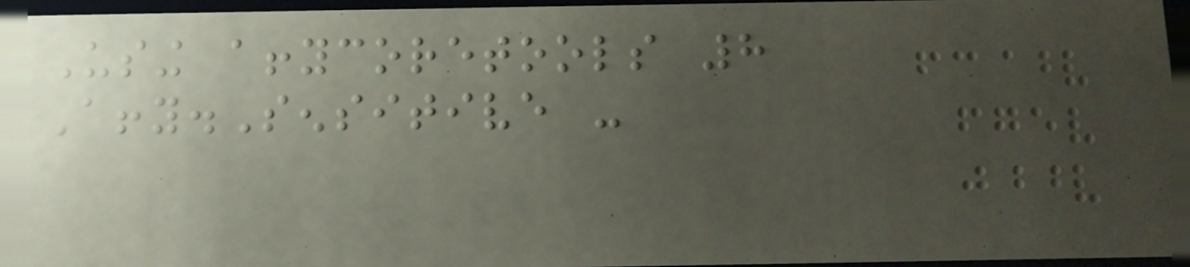Using affycoretools 8
Affy.Sensitive -
